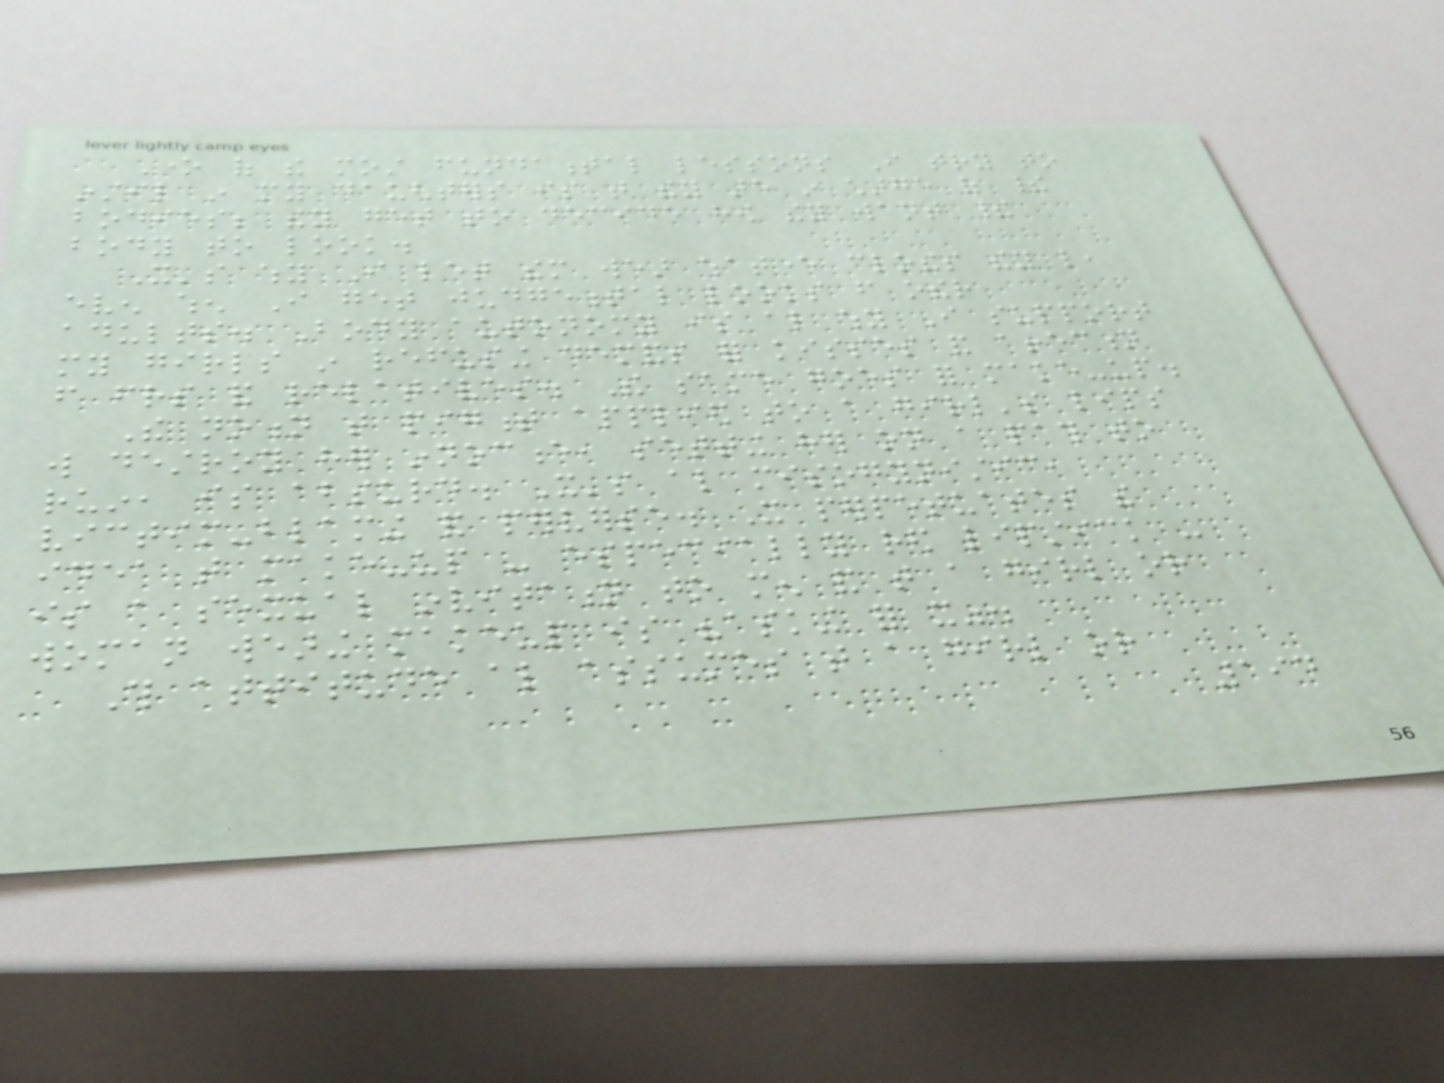One of the most fundamental lessons I try to
instil in my daughters is that they are in charge of their
bodies; they get to decide how they want their
body to look.
It's why I let them wear whatever clothes they like,
even when I get judgemental looks from other
adults. Body autonomy is also why I support
my girls in refusing demands for kisses and affection
from friends and relatives. The same goes for make-up.
The notion that pigment applied to a girl's lips
will destroy her innocence, setting her on a path to
ruin, is absurd. It's also misogynistic,
victim-blaming and perverse. It perpetuates the
idea that make-up - especially red lipstick -
is a sexual invitation to men and that a girl or
woman wearing makeup is "asking for it".
This attitude also assumes that a girl or
194
